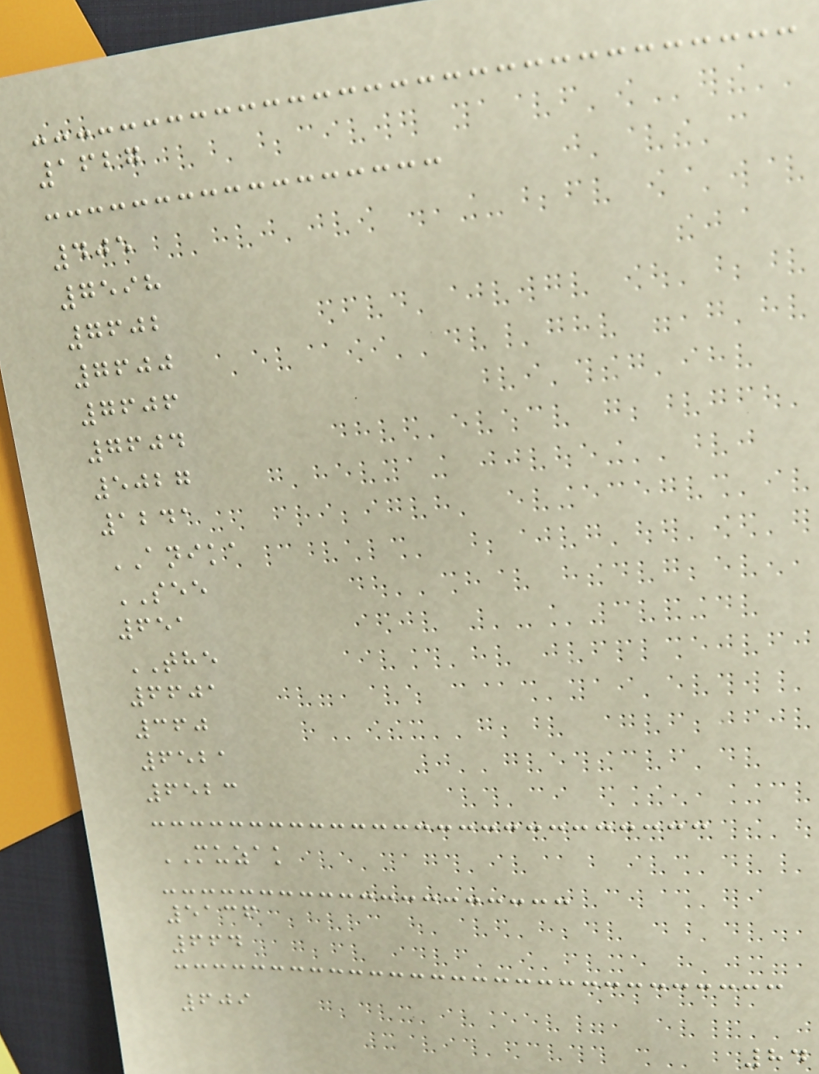1627
405
7598
7602
7600
7606
7604
5027
1241
ANIKA
SEE
651
THE
6601
360
6521
6523
MUZAK
5136
664
609
84
